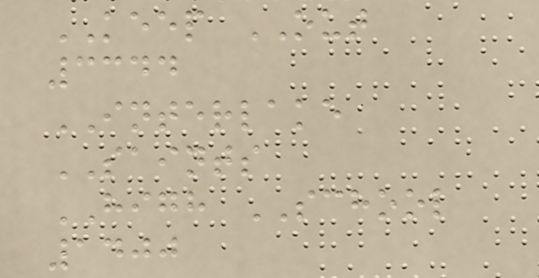KEEP OUT
3344
INTERLAKE
SAINTS
HIGH SCHOOL
1400
